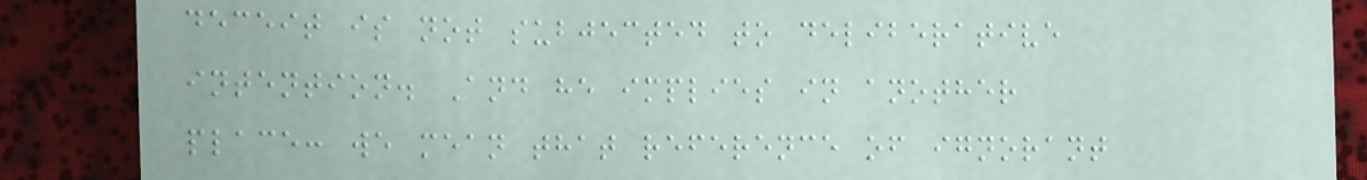deceit is not subjected to deliberative
intention. And he implies in another
place: we mean that reference of ignorant
